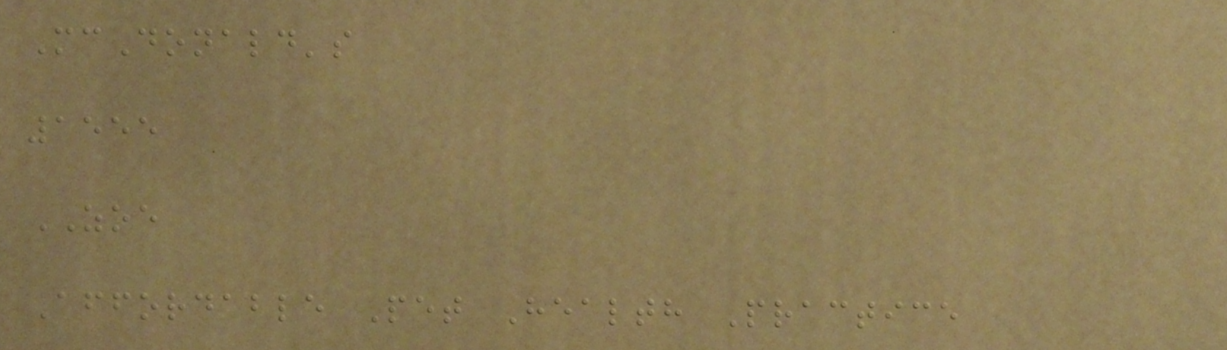McDonald's
1555
ZOE
Affordable Pet Health Practice
